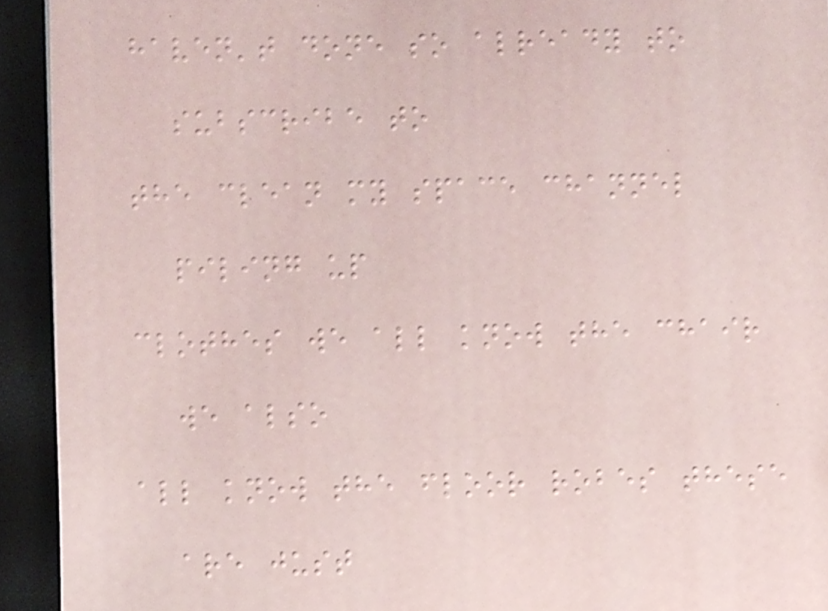haven't done so already to
subscribe to
the clean my space channel
piling up
clothes we all know the chair
we also
all know the floor robes these
are just
